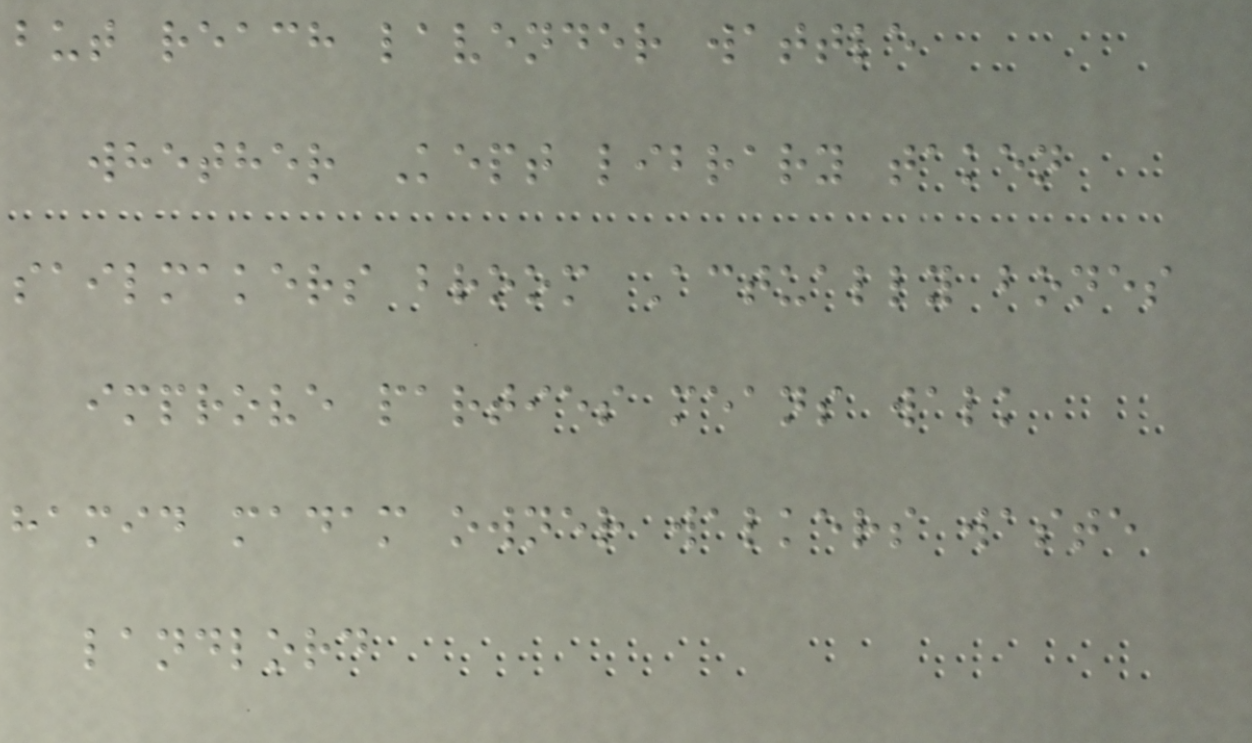but reach lavender wattle
whether Kept library taken
sailmakers broom Actually bones
improve parties means walk
hamid madam owner walkers waste
landlord
